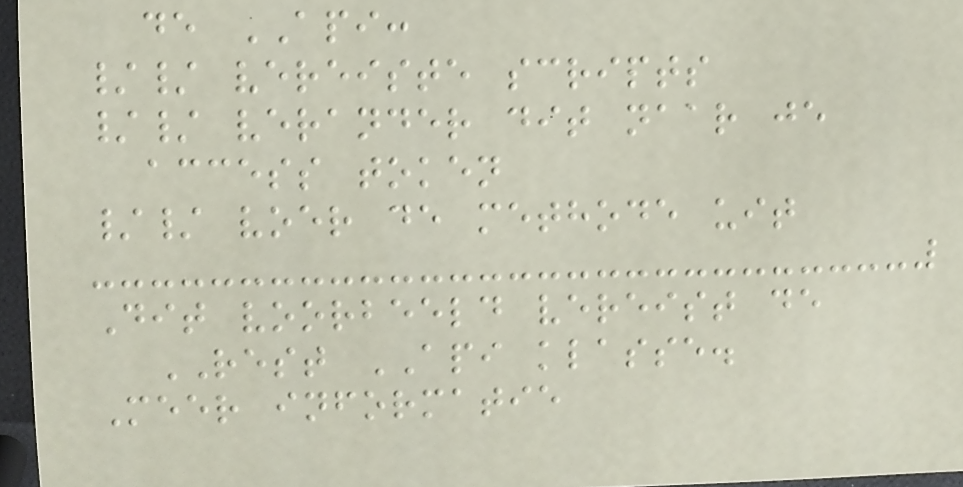de API:
// vereiste scripts
// verander dit naar je
access token
// voer de methode uit
Dit voorbeeld vereist de
REST API klasse.
Meer informatie
